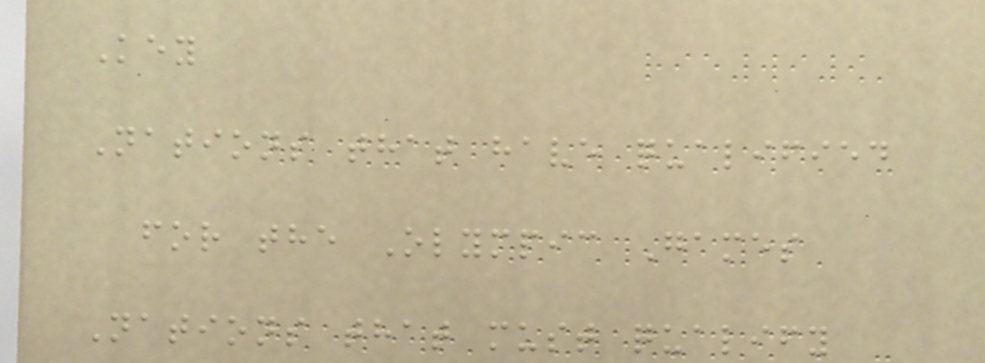Key
Nations that have qualified
for the Olympic Games
Nations that must qualify
